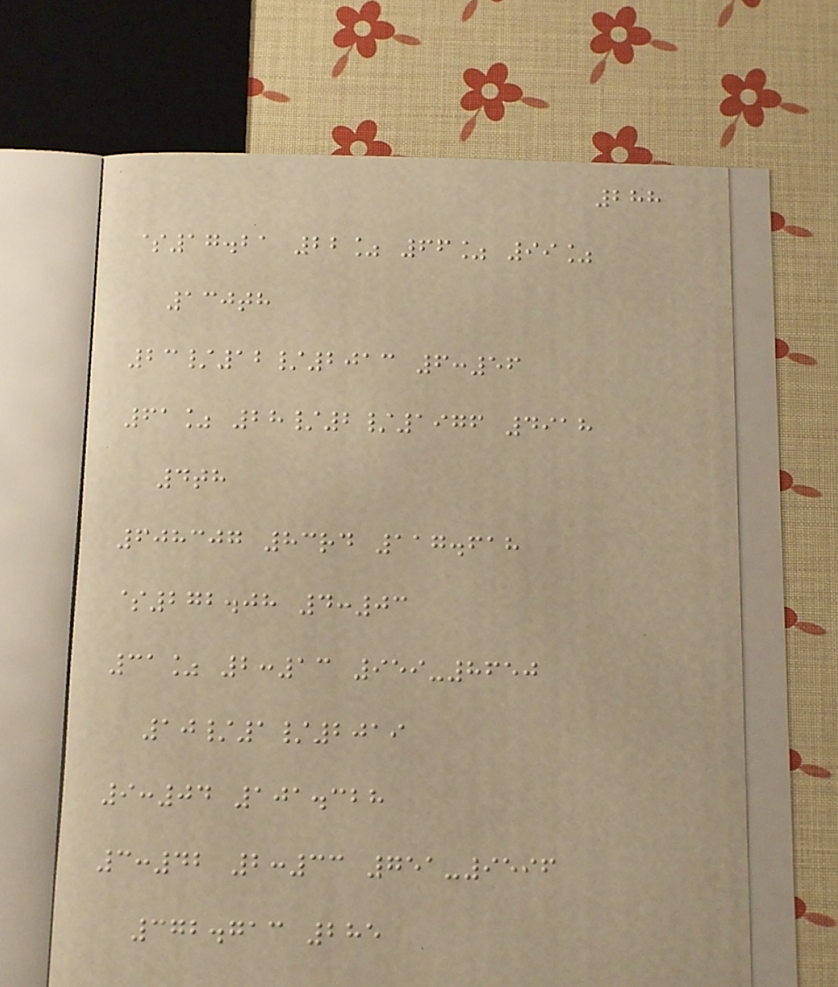288
$17.21 22% 66% 99%
130th
23/12/2013 6:56
61% 28/2/1976 4918
4th
608307 83rd 117.618
$272.08 4:03
31% 2:13 959-8650
10/1/2019
9:04 101.328
3:42 2:33 751-9596
372.713 285
